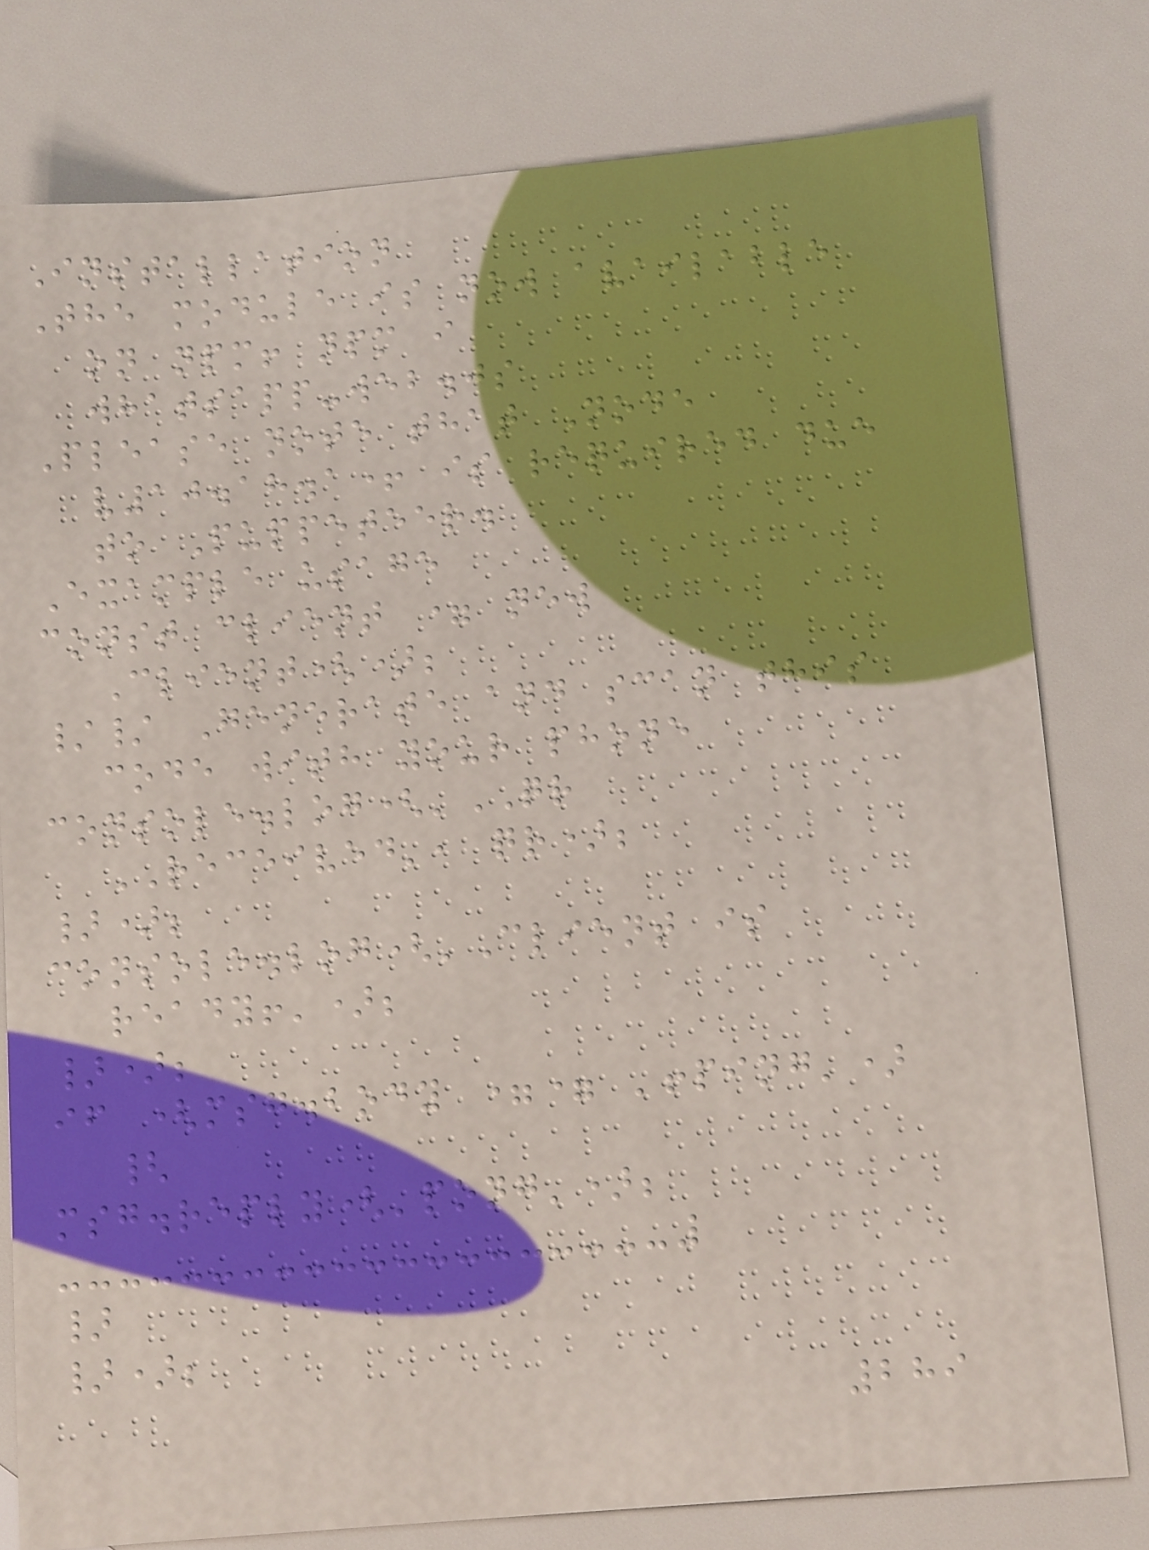Installation
The module is now available
on npm! npm i
whatsapp-web.js
Please note that Node
v10.18.1+ is required due
to Puppeteer.
Example usage
const client = new
Client();
// Generate and scan this
code with your phone
console.log('QR
RECEIVED', qr);
});
console.log('Client is
ready!');
});
if (msg.body == '!ping')
{
msg.reply('pong');
}
});
289
